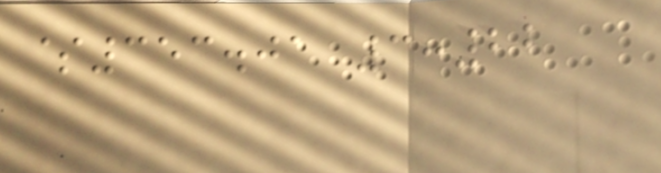$353.01 3:22
